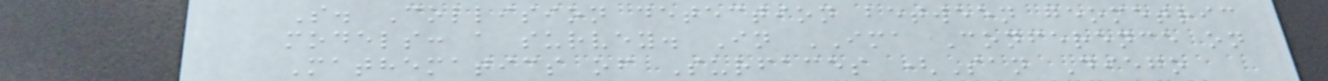S. Collision detection between geometric
models: a survey. In IMA Conference on
Mathematics of Surfaces (San Diego
